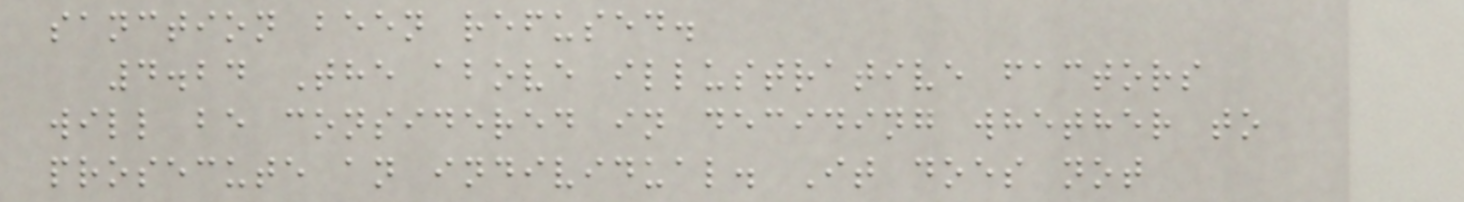sanction been refused.
4.24 The above illustrative factors
will be considered in deciding whether to
prosecute an individual. It does not
